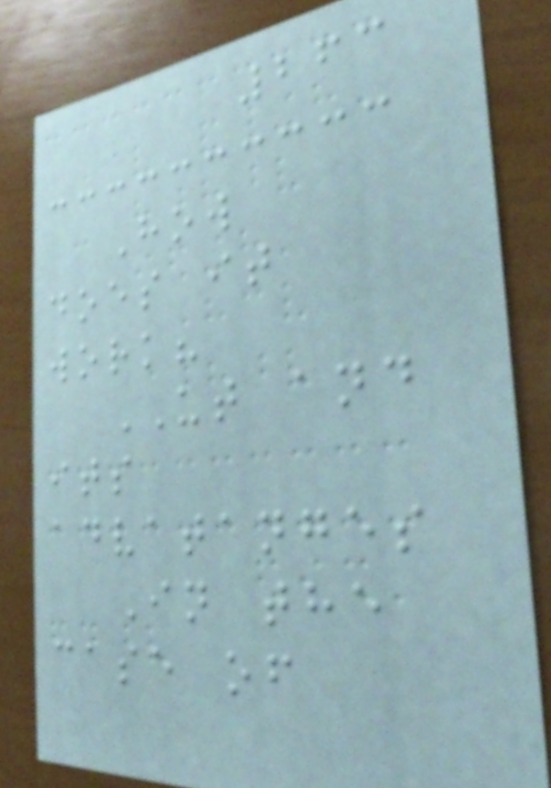263
How
does it
work?
UT and
its
advatanges
In the
case of
